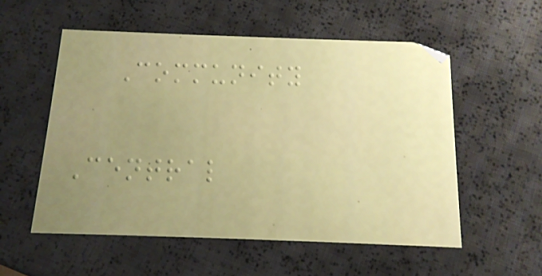Community
Central
